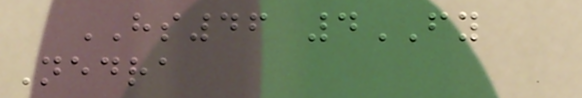HS46 4FY
Nedra
